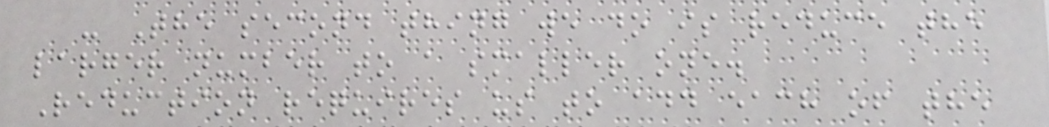- The second thing we do is reduce the
larger number to a smaller one.
Reduction requires us to add each of the
